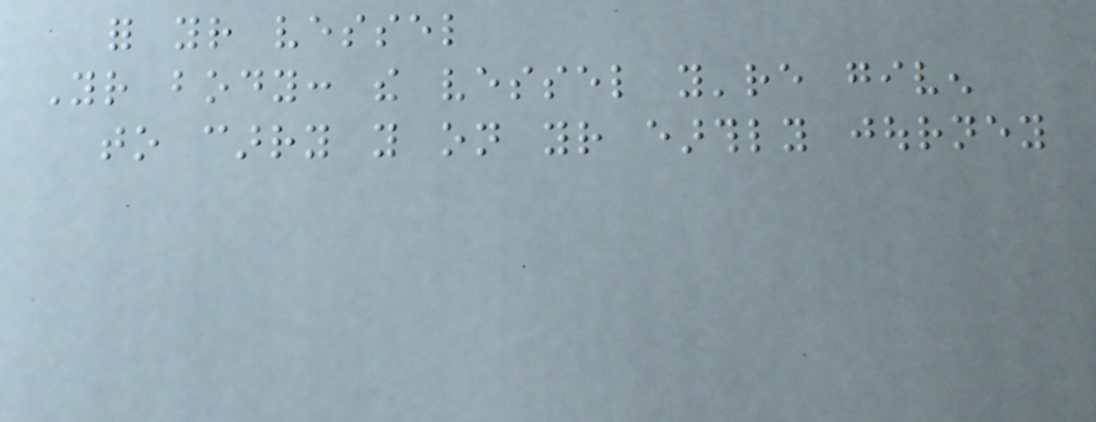for your vessel
Your body: the vessel you're given
to carry you on your earthly journey
